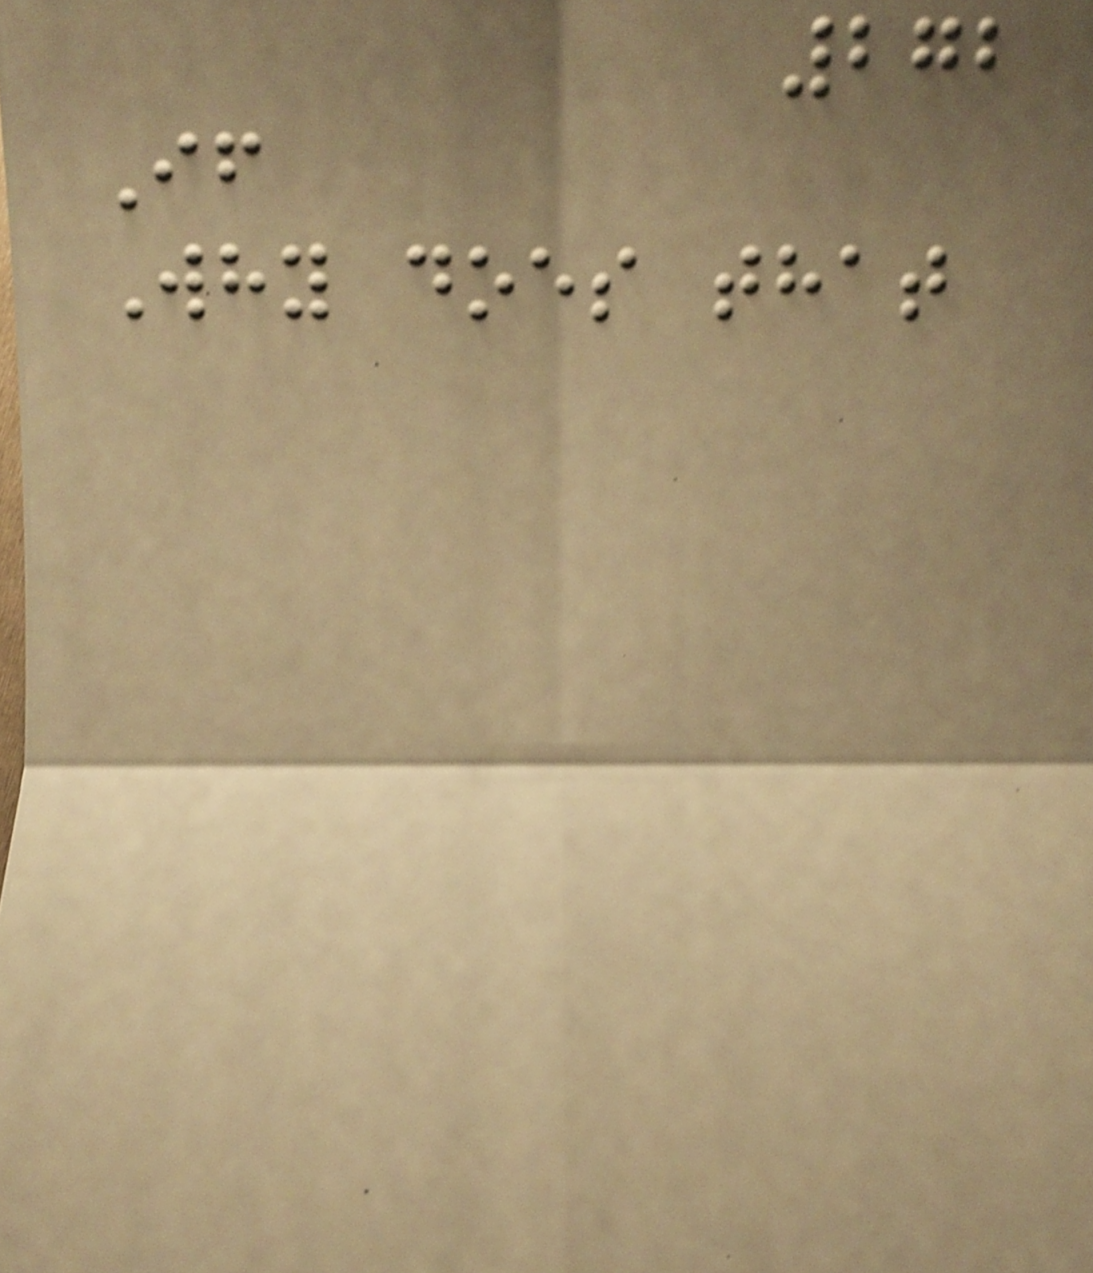272
If
Why does that
